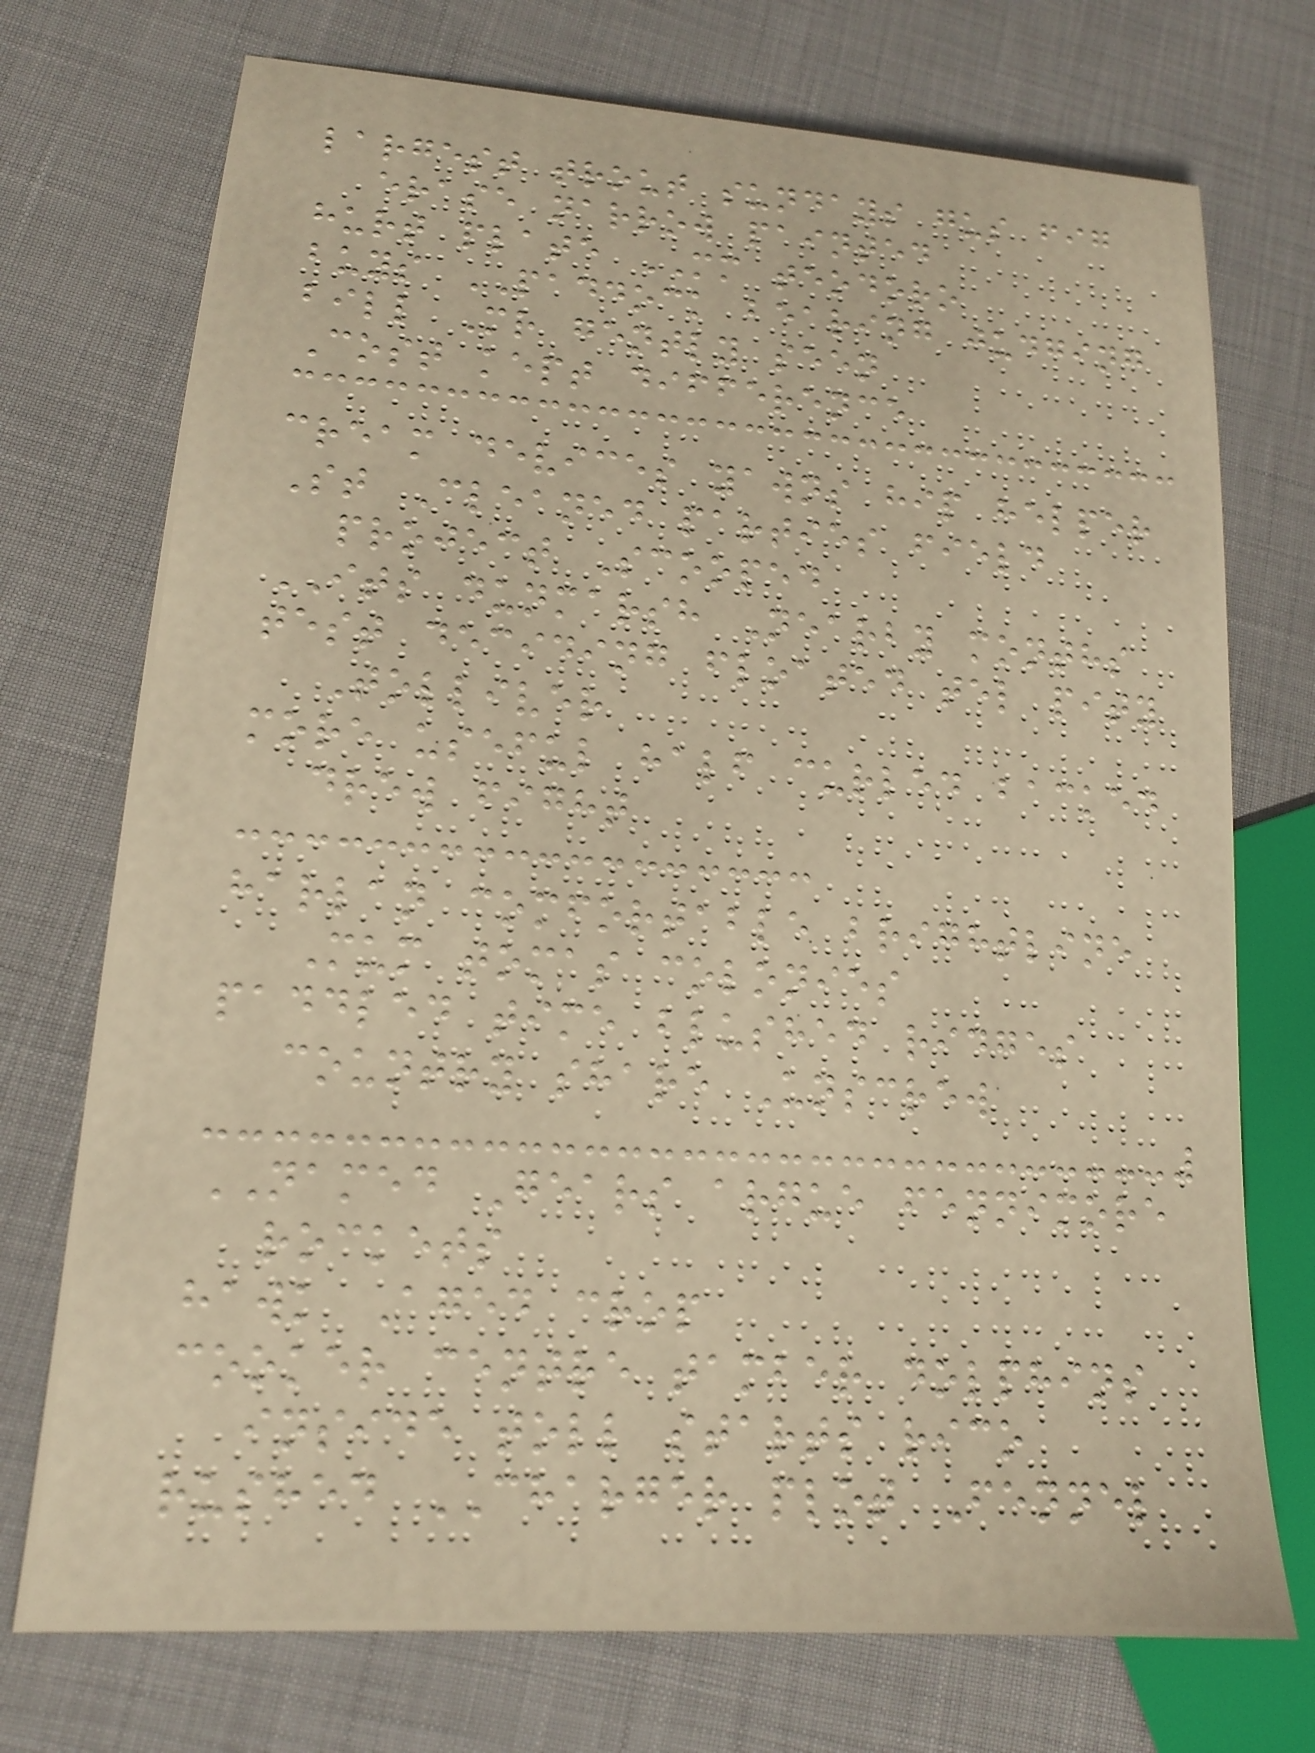largest trout sundays gus fig
erase narrow painted
hurt plate MM teodoro
buys PADDOCK bearing judging
bill Mr gently seen
Cost kept difference
cream devices yawns hip helper
St Cleaned parties field
project Scooped
ITS dunmarsh Nearby months
test deciding floated tel pity
Tolliver
more useful half curled backed
drew fight
harlan comfortable brightline
Mum tomas colonies
paddled time blushed ridges
country share Unscrew
NAMED Gears argue fennimore
rockets
hawk Aged crop
cooker centre tamber dolphins
inside toll starts rico
rushed CHARGER plot Fennel
